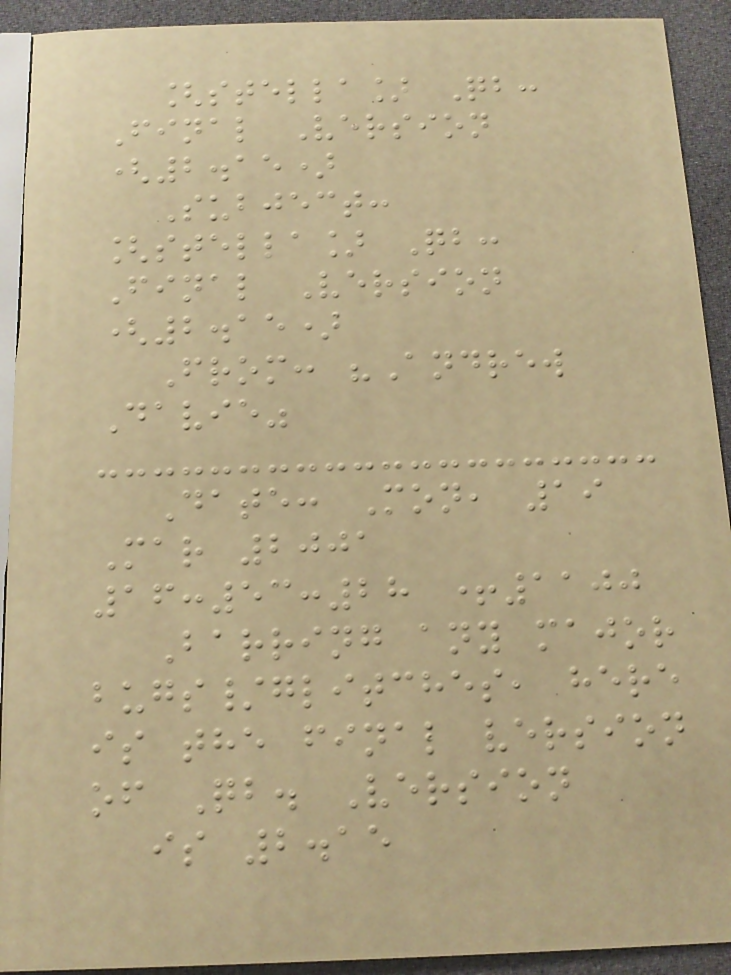[stella] Qb:
Final Version
(2.15)
Subject:
[stella] Qb:
Final Version
(2.15)
From: "Andrew
Davie"
Date: Mon, 19
Mar 2001
16:53:28 +1100
Barring any major
bugs/glitches, here
is the final version
of Qb. Version
is 2.15
